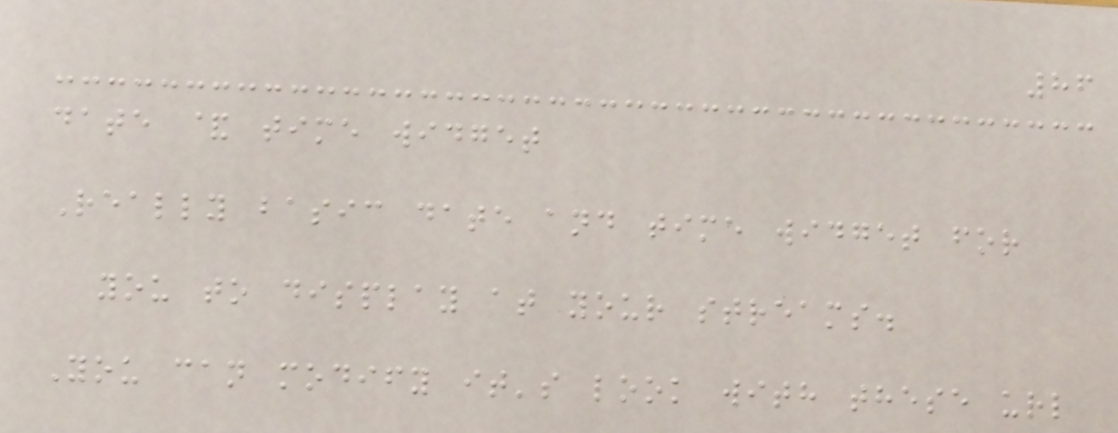86
date & time widget
Really basic date and time widget for
you to display at your streams.
You can modify it's look with these url
